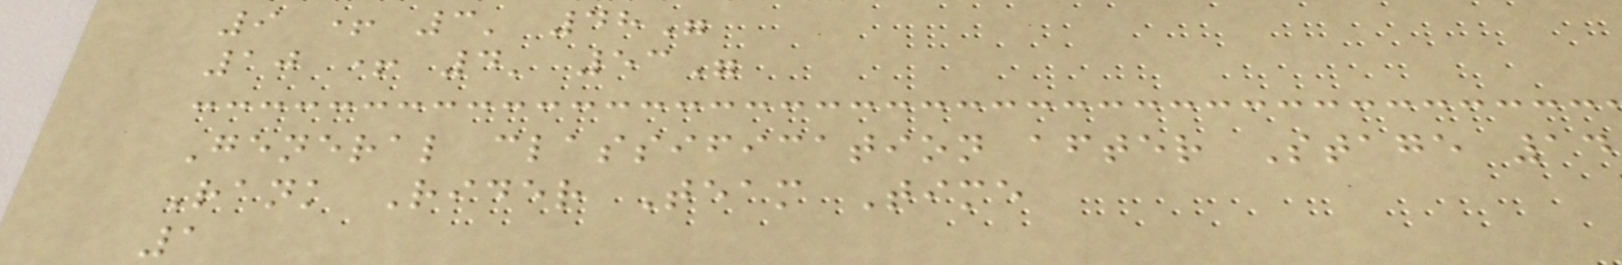9 + 3' 48"
10 + 4' 53"
General classification after Stage 14
Rank Rider Team Time
1
